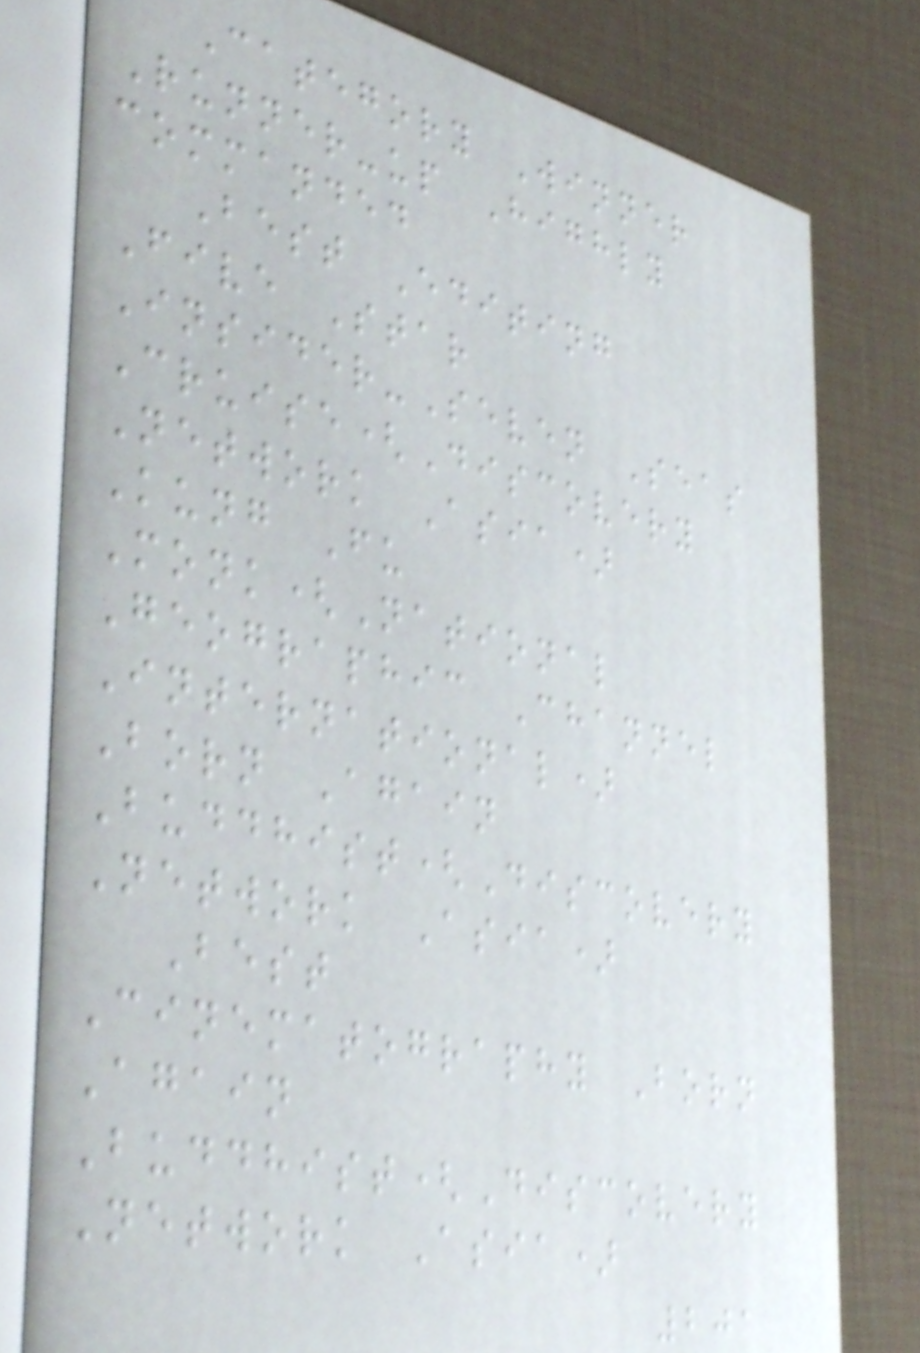Category Winner
Runner-up Highly
commanded
Best Editing
Five Star
Insider-Seven Seas
Cruise(Discovery
Network Asia)
Kung Fu
Monk(National
Geographic Channel
International)
Born Again
Buddhist(Discovery
Network Asia)
Best
Cinematography Born
Again
Buddhist(Discovery
Network Asia)
201
